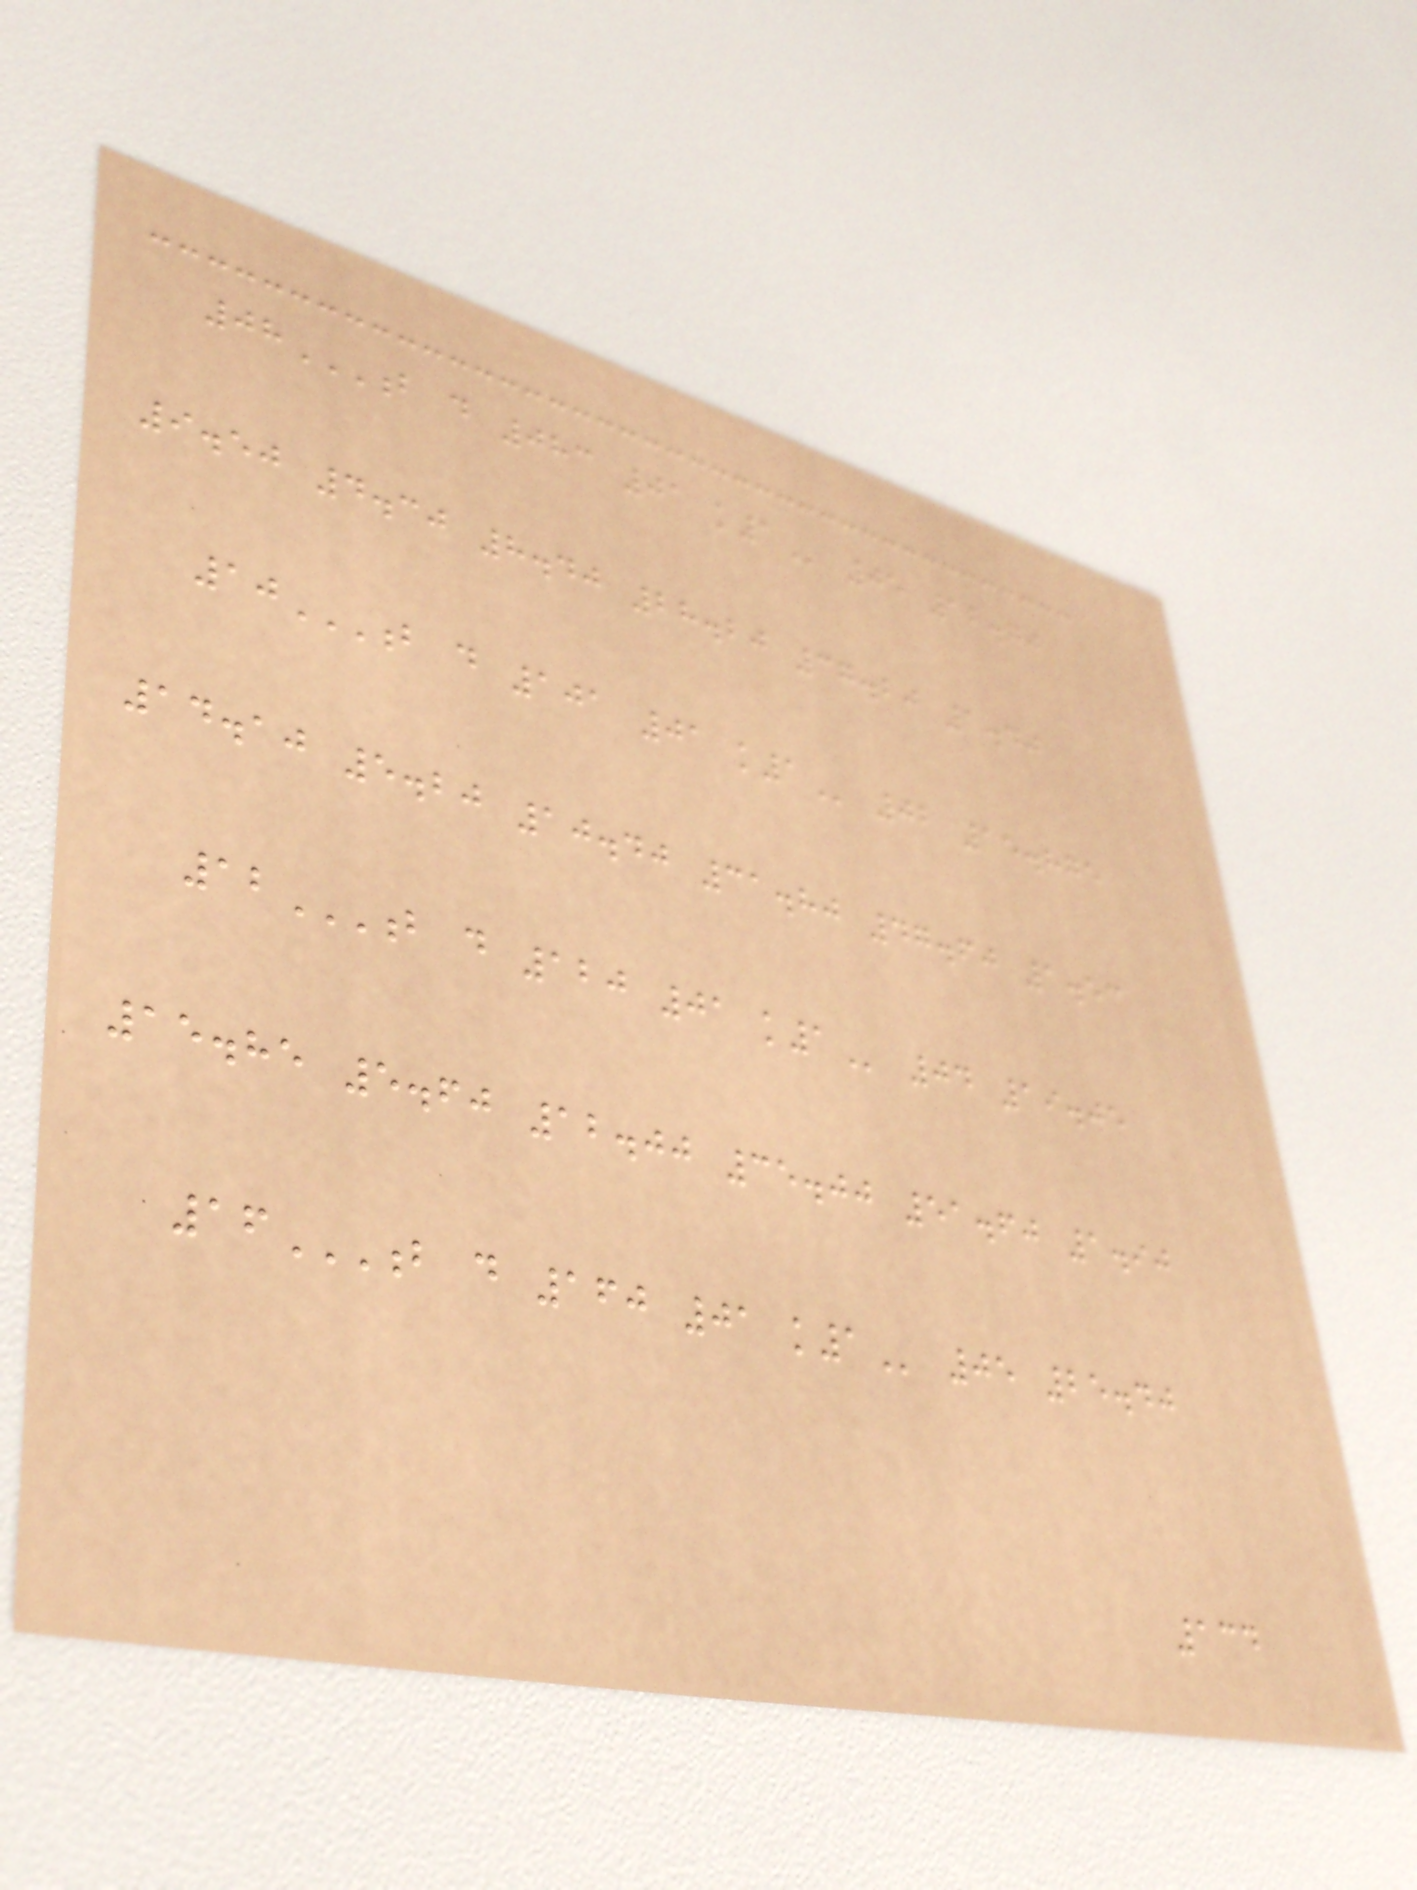08B D 083 01 K1 05 12.70
9.50 4.30 8.40 28.20 37.20 1.40
10B D 101 01 K1 02 15.875
14.10 5.20 10.40 31.80 47.60 1.53
12B D 120 01 K1 04 19.05
15.85 5.60 12.00 35.00 51.60 1.90
16B D 160 01 K1 05 25.40
134
